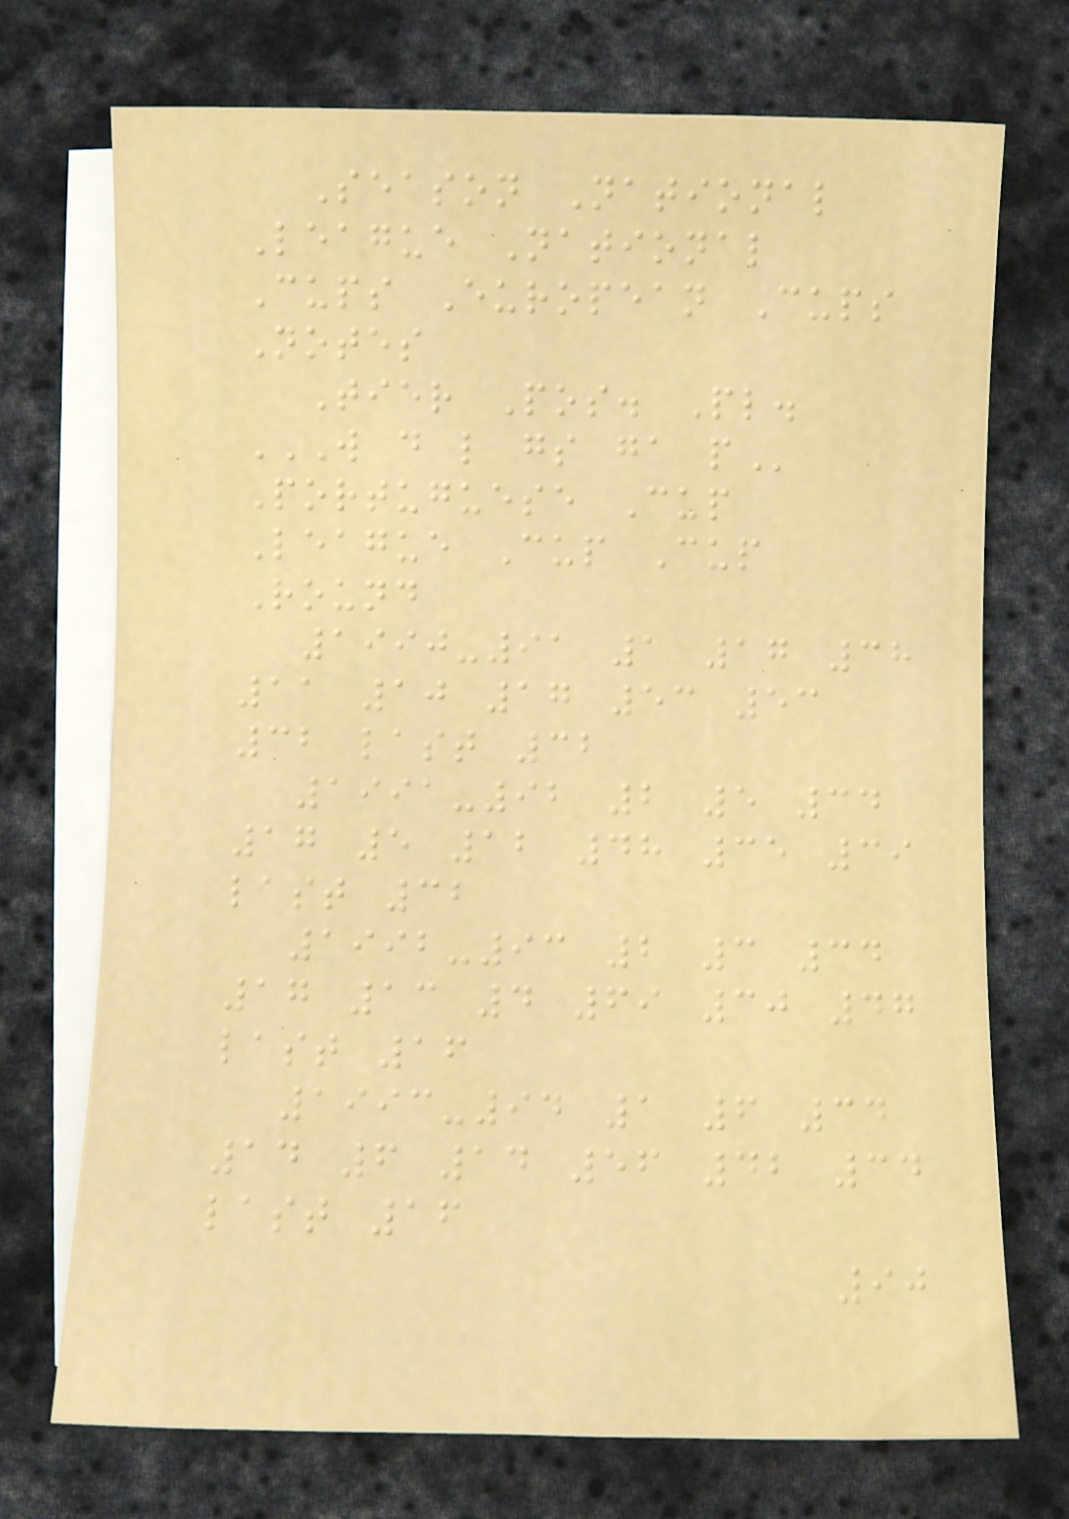Season National
League National
Cups European Cups
Notes
Tier Pos. Pl.
W D L GS GA P
Portuguese Cup
League Cup Cup
Round
1990-91 1 17 38
11 10 17 53 53
32 last 32
1991-92 2 5 34
17 5 12 48 35 39
last 32
1992-93 2 3 34
17 13 4 69 30 47
last 16
1993-94 1 6 34
14 6 14 56 42 34
last 16
90
